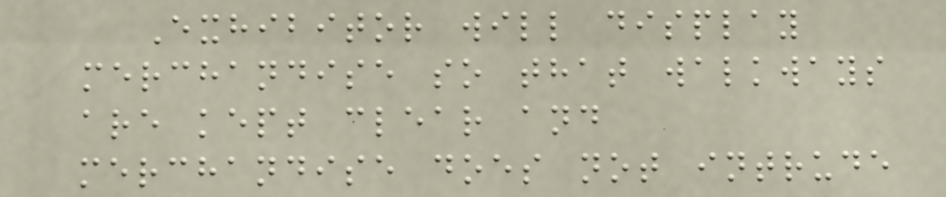Exhibitor will display
merchandise so that walkways
are kept clear and
merchandise does not intrude
